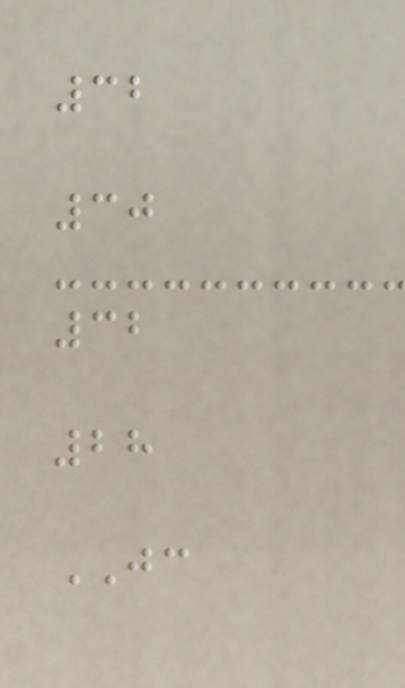32
30
32
28
JC
